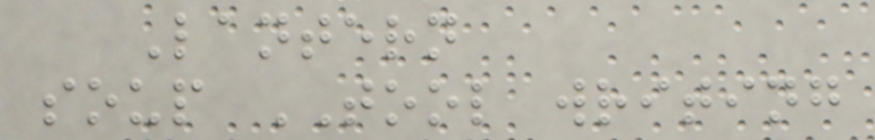Lantern
soup TOOL writing
